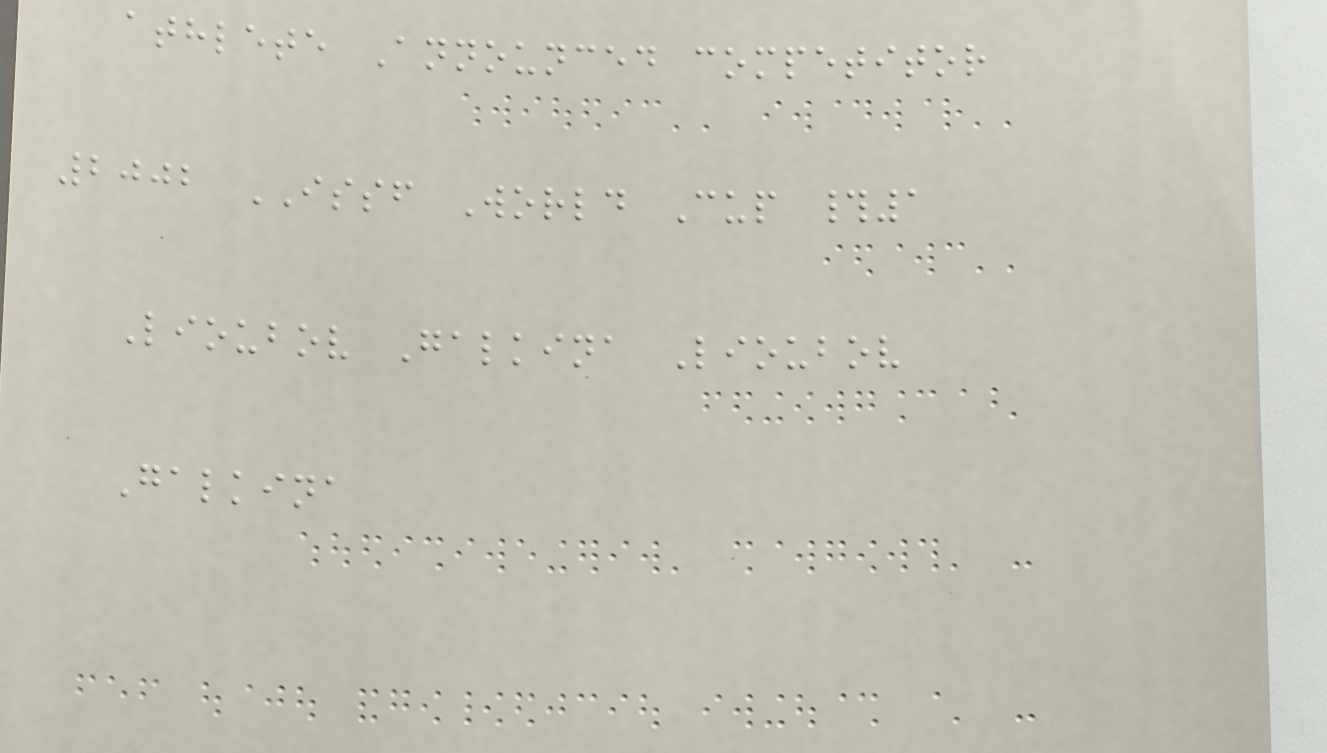athlete Announced competitor
2002 ISSF World Cup #1
Lioubov Galkina Lioubov
Galkina
